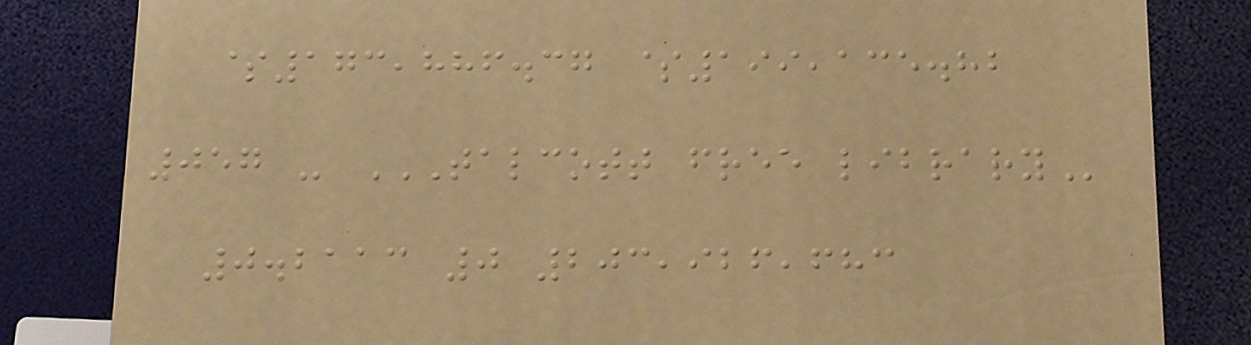$173,886.37 $199,135.82
057 - TALCOTT FREE LIBRARY
0.2113 0 203,926,683
